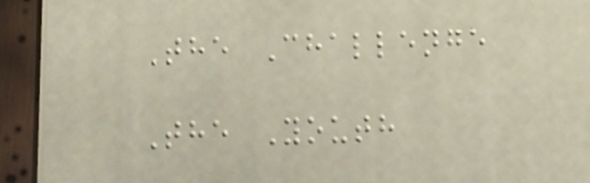The Challenge
The Youth
